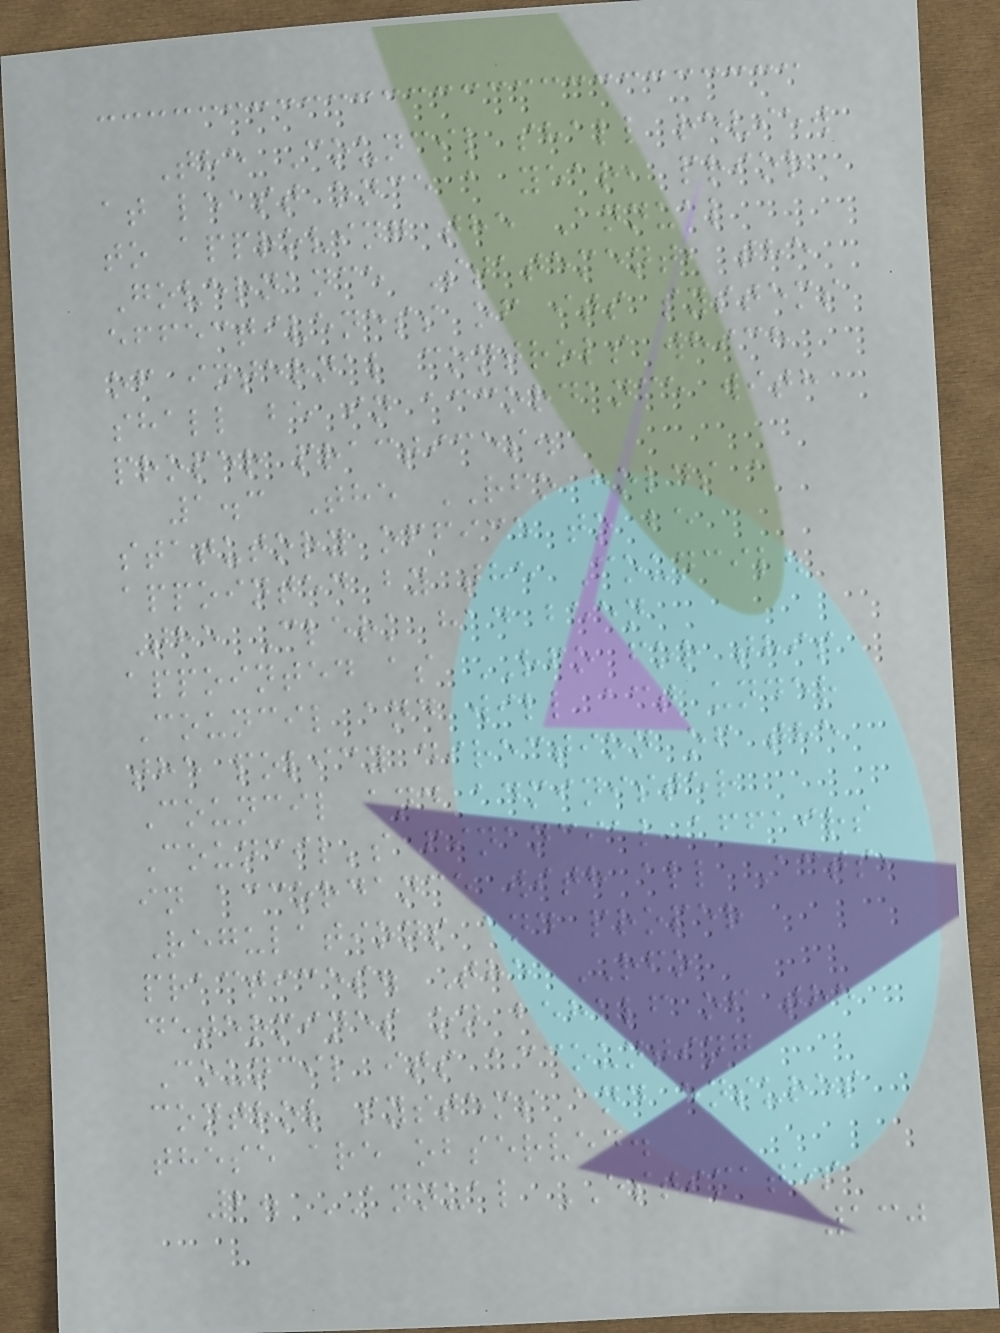The Council shall review
at least once a year, prior
to approving the Annual
Governance Statement, the
effectiveness of its systems
of internal controls which
shall be in accordance with
proper practices.
1.3 The RFO holds a
statutory office to be
appointed by the Council.
The Clerk had been
appointed as RFO for this
Council and will act under
the policy direction of the
Council and administer
Council's financial affairs
in accordance with all Acts,
Regulations and proper
practices. The RFO
determines on behalf of the
Council its accounting
control systems and ensures
these are observed.
2. ANNUAL ESTIMATES
130
